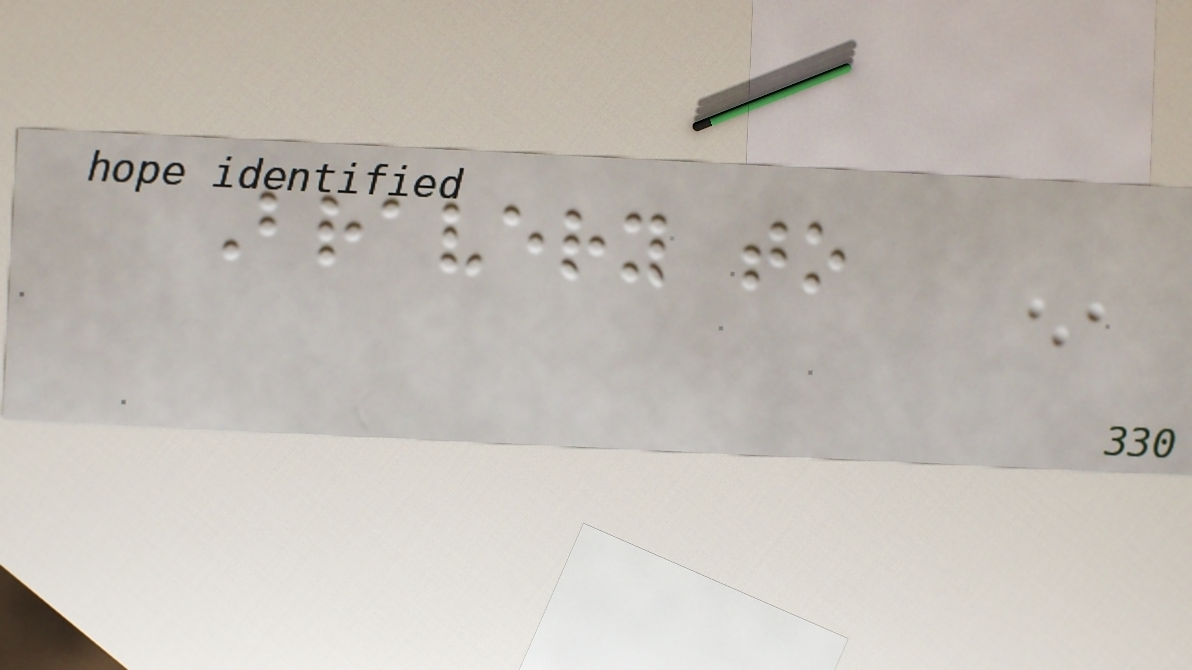Bravery to
